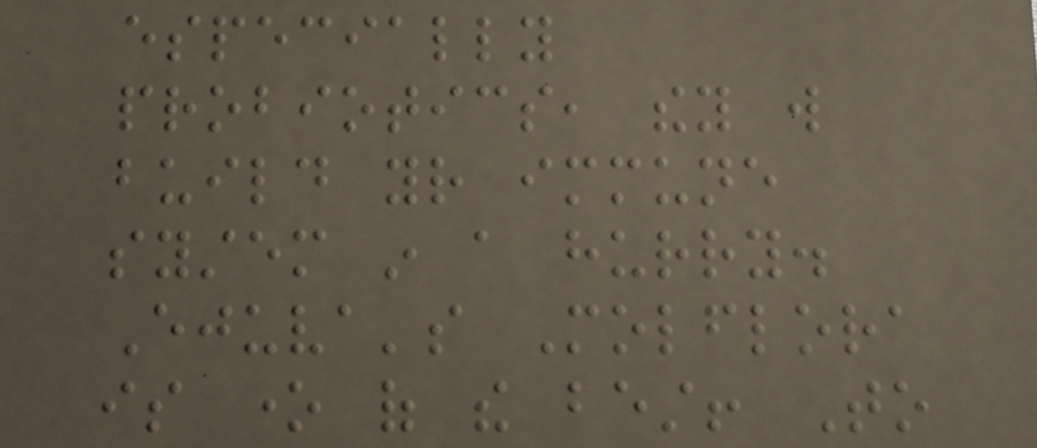especially
probiotics, they will
build your immune
system in a hurry.
Ejuva's Molflora
is one of the best! To
